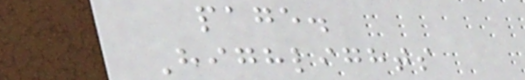page.
Highlights
